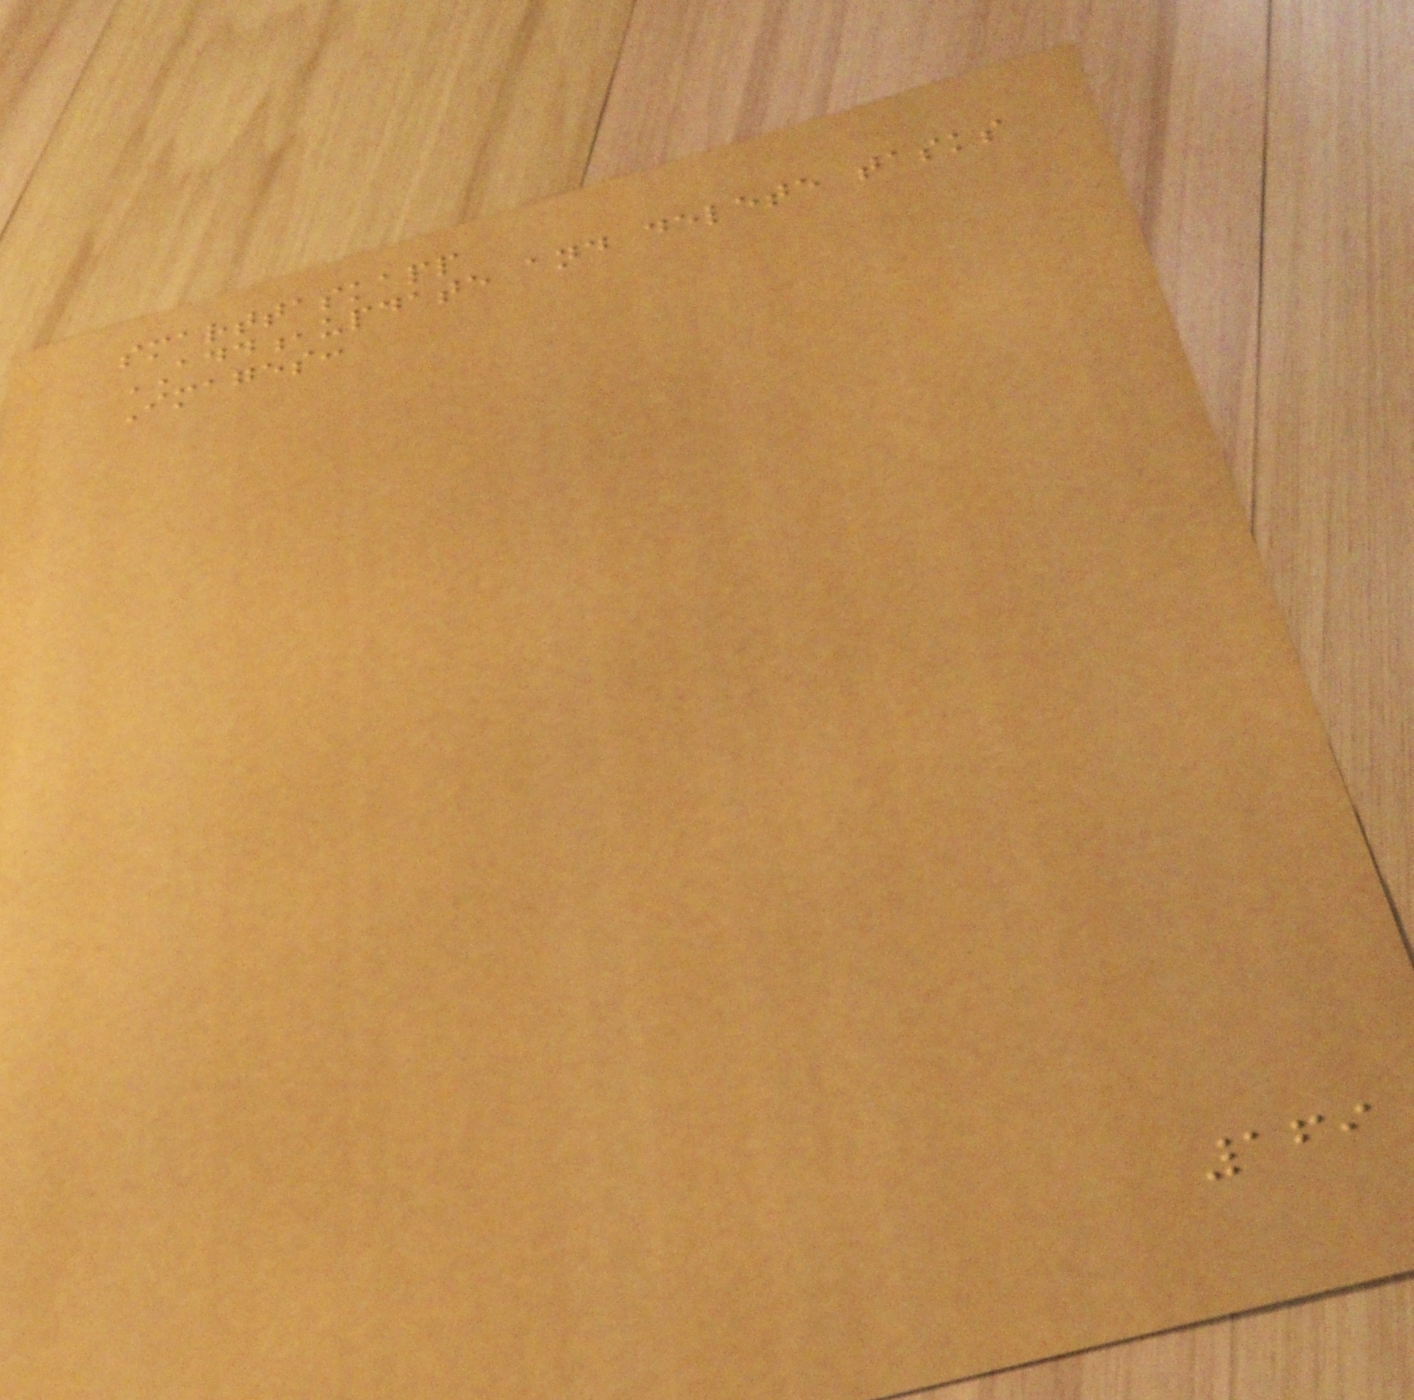smarttaskapp
ADD,update and delete tasks
Images:
169
